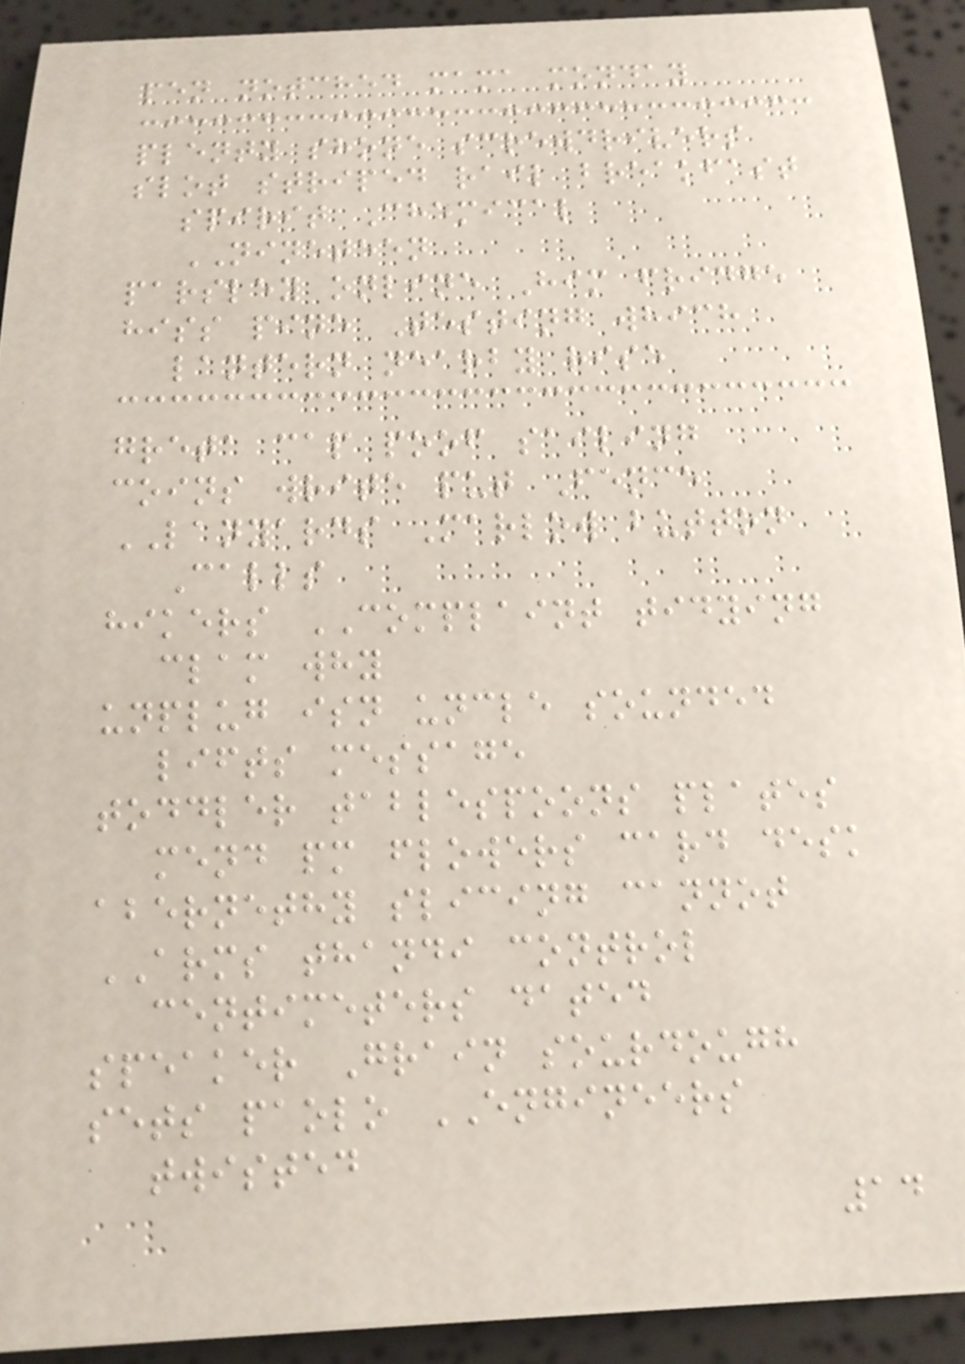pen notched mama monday
plenty shone screwdrivers
slot striped rail breakfast
spirit Chemical
NINETEEN
parsley online Him fridge
hiss pine Testing which
lantern nearby rise
greta cap poof sailing
coins write put Fence
LANYARDS Marlow button
Calls
hikers COMPLAINT tidying
clam why
unplug isn uncle sounded
lifts message
toddler tablespoons plates
mend pm flowers card desk
abernethy slicing cannot
ARMS thandi control
centimeters dated
speaker Grain sourdough
sets paolo ENGINEERS
twisted
14
